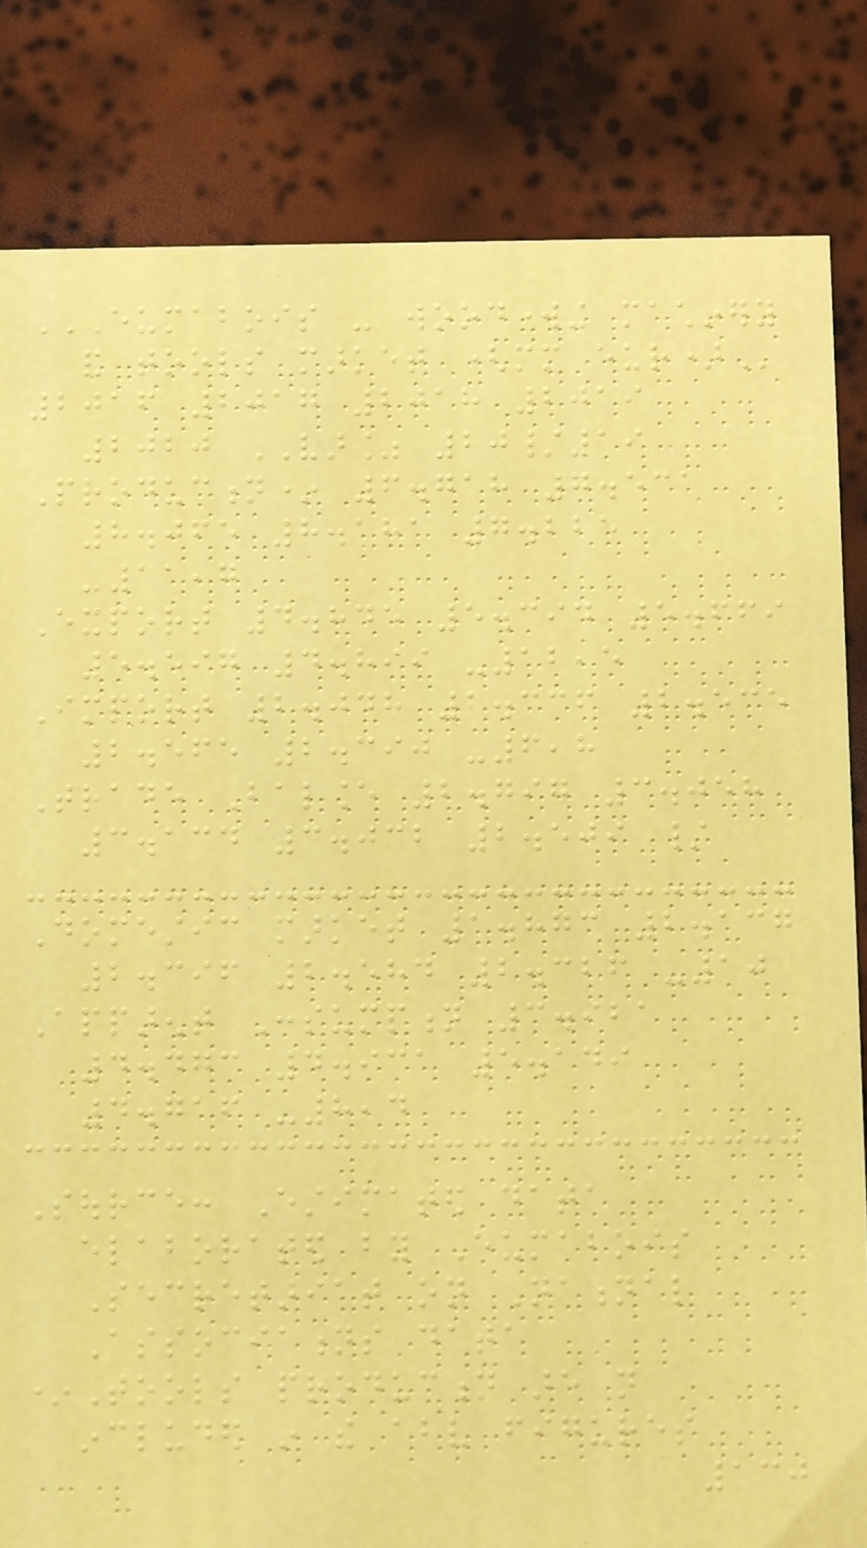EUMABOIS - WOODWORKING MACHINERY
AND TOOLS MARKET (MM EUR)
2016 2017 2018 2019
2020 VAR% 20/19
Production* 6.718 7.531
8.065 8.181 7.225
-11,7
Export 4.845 5.394 5.669
5.597 4.899 -12,5
Import 2.048 2.336 2.535
2.565 2.390 -6,8
Trade Balance 2.797 3.058
3.134 3.032 2.509 /
Domestic market 1.873 2.137
2.396 2.584 2.326 -10
Apparent Consumption 3.921
4.473 4.931 5.149
4.716 -8,4
Source: Estimated data
elaborated by Eumabois
Secretariat on National
Associations data
*Tools production are not
included in the above figures
130
